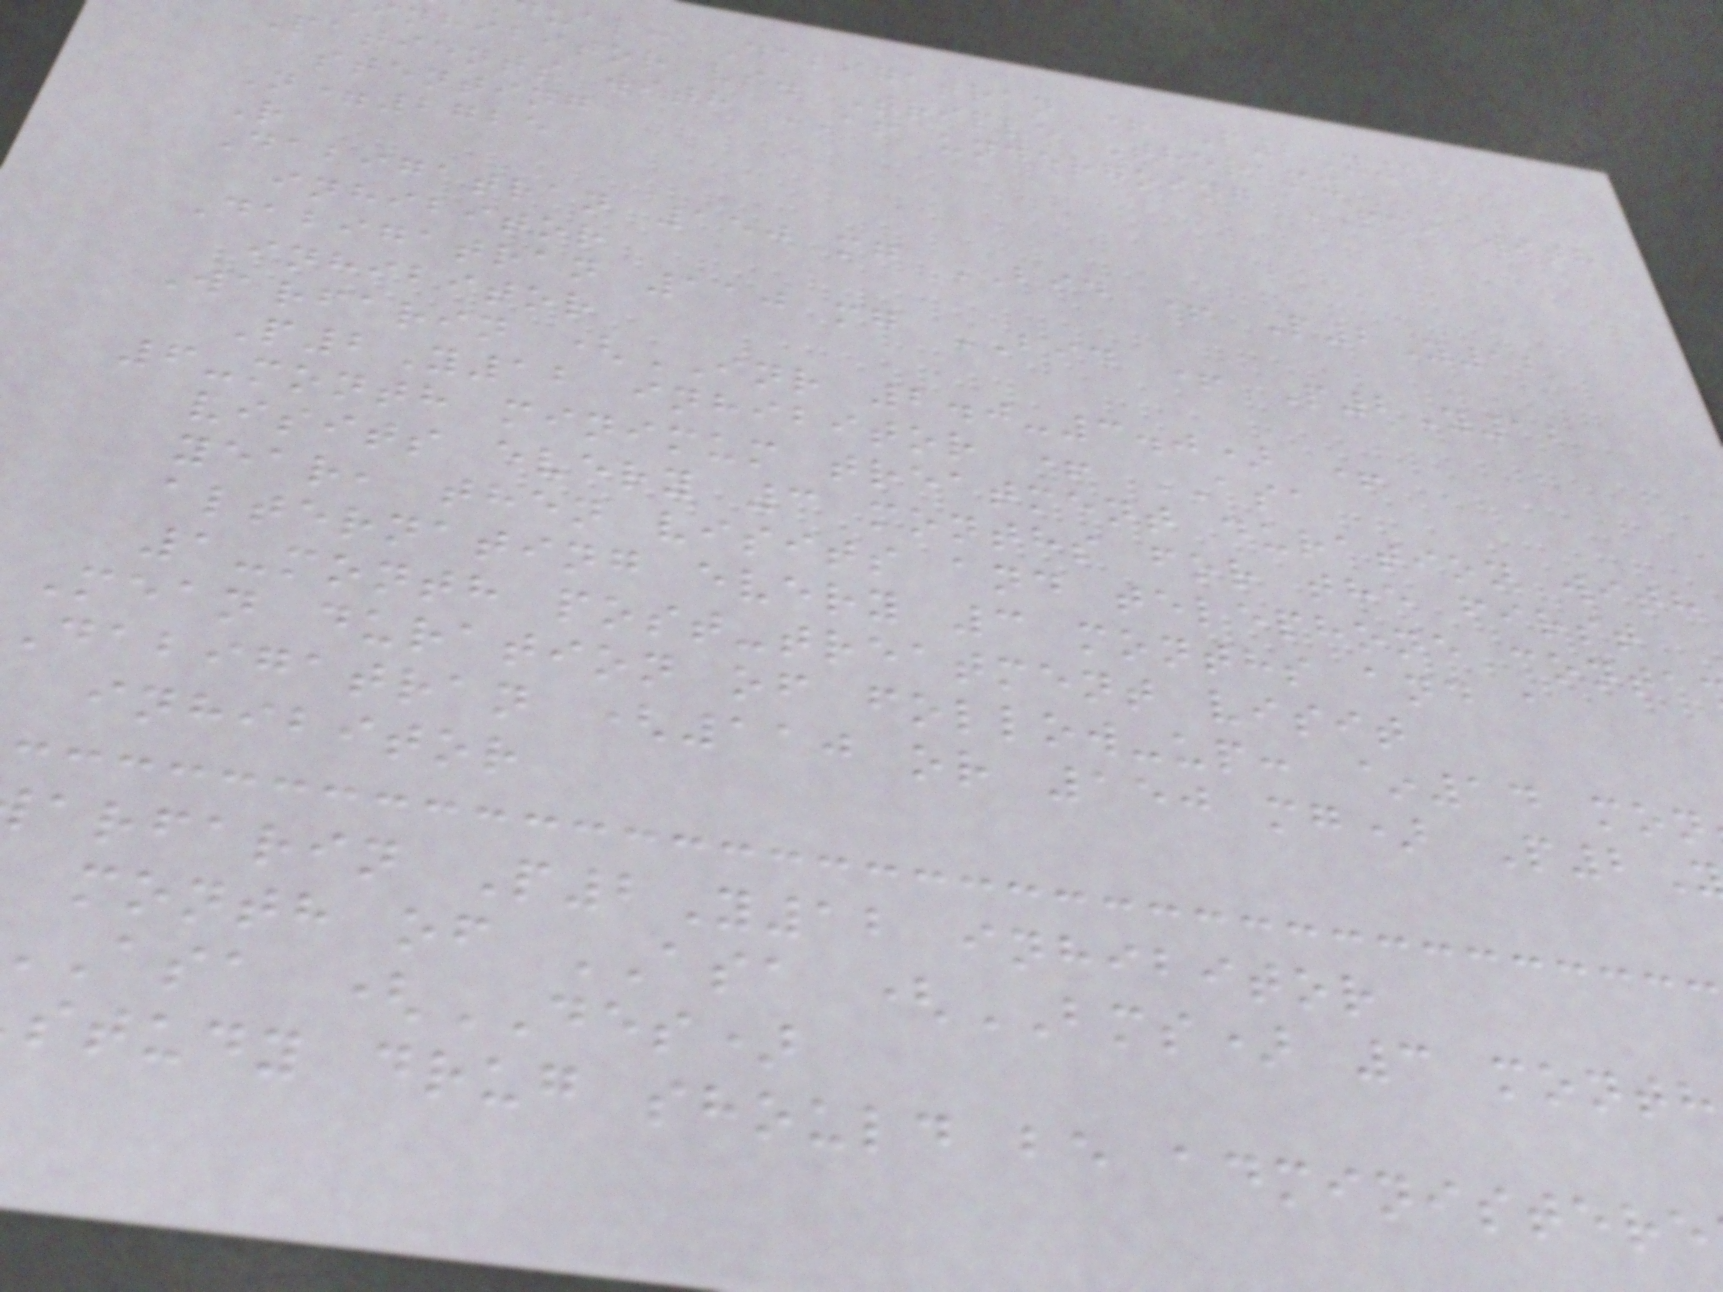ual: Dabigatran + P2Y12
nhibitor vs. Triple Therapy
Patients with AF undergoing PCI with
stenting
N=2725
R
Dabigatran 150 mg BID + P2Y12
inhibitor
Dabigatran 110 mg BID + P2Y12
inhibitor
Warfarin (INR 2.0-3.0) +
P2Y12 inhibitor + ASA
6-month minimum treatment duration with
visits every 3 months for the first
year, then visits and telephone conta
alternating every 3 months and a
1-month post-treatment visit
Mean duration of follow-up: ~14 mon
Dabigatran (110 or 150 mg) P2
inhibitor
arfarin P2Y12 inhibitor
month of ASA (BMS) 3 month
asa (DES)
study drug should be administere
